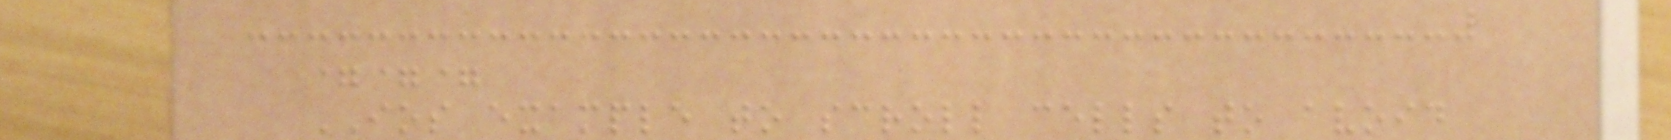===
IOS example to scroll cells to avoid
